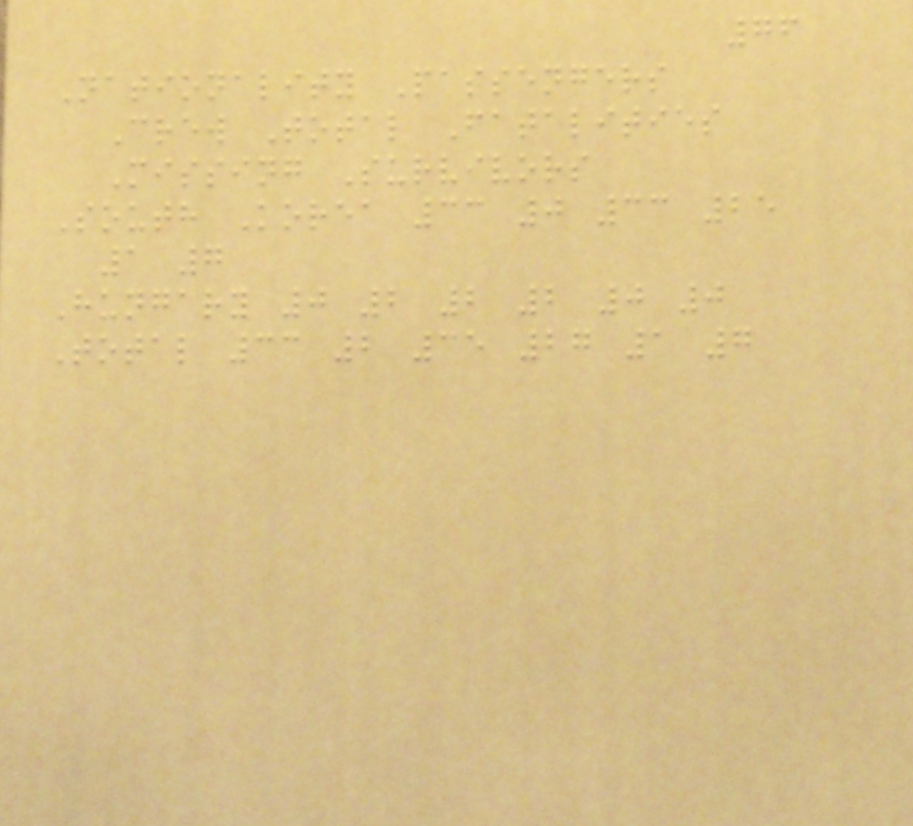76
Nationality Passengers
Crew Total Fatalities
Missing Survivors
South Korea 33 0 33 25
1 7
Hungary 0 2 2 2 0 0
Total 33 2 35 27 1 7
